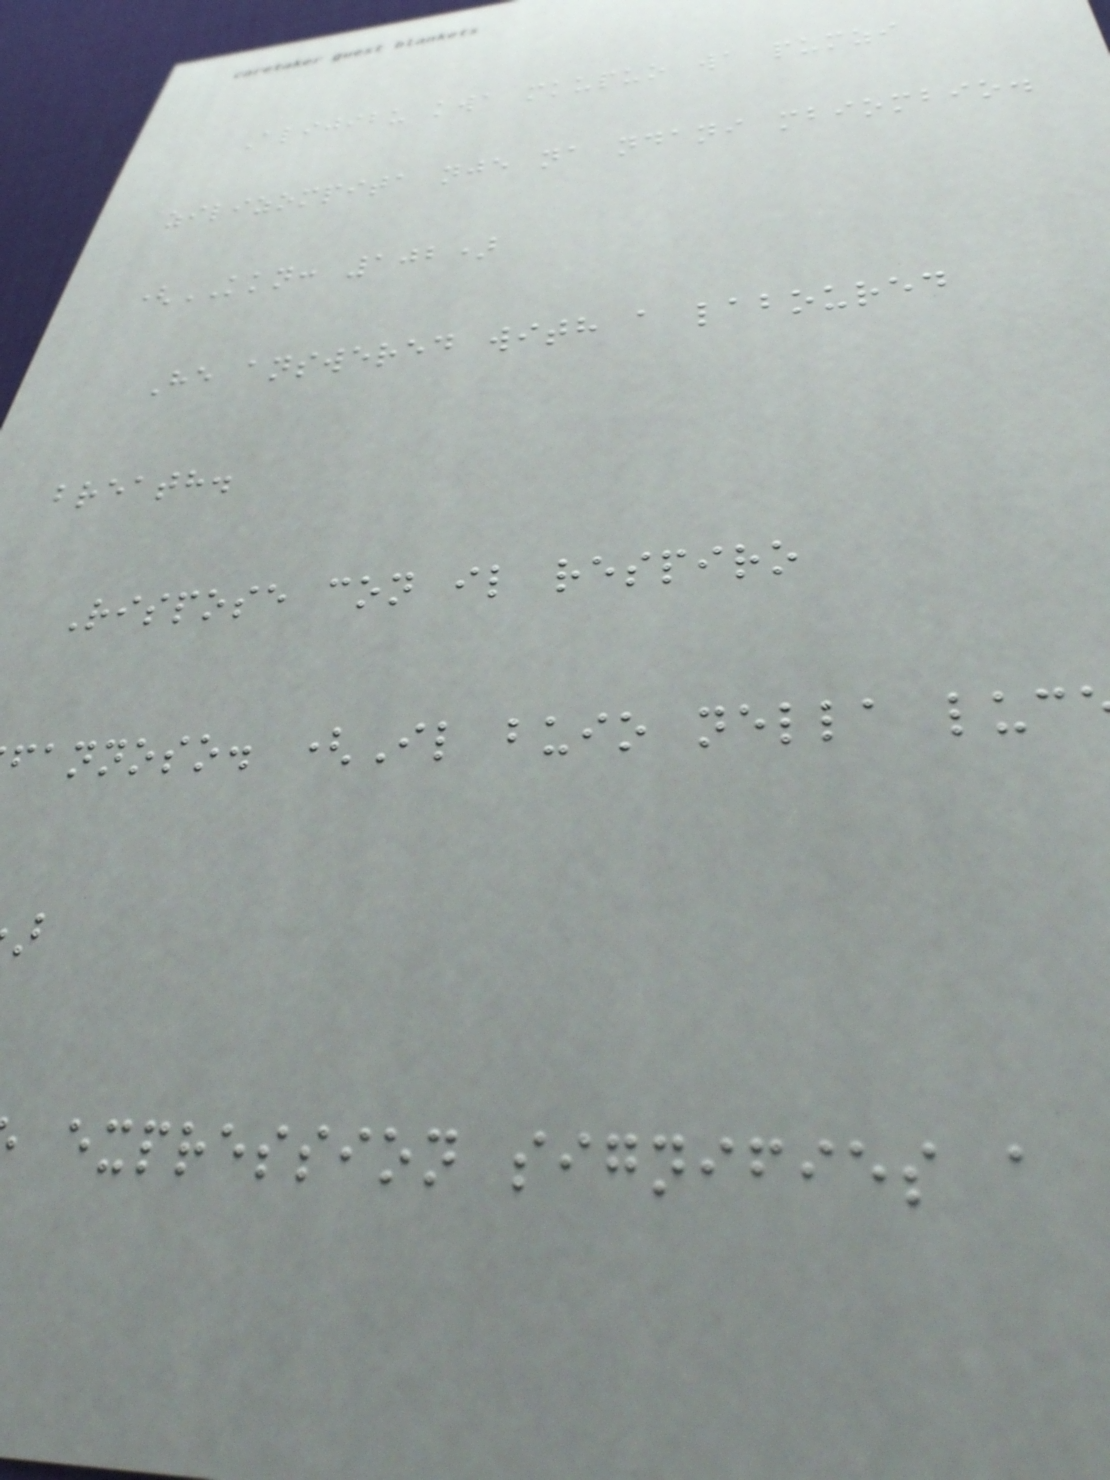Alijibu kwa mkupuo wa pumzi
zilizompita nje na ndani mbiombio.
(KKN: 102)
He answered with a laboured
breath.
Rispose con il respiro
fannoso. (Il buio nella luc
expression signifies a
